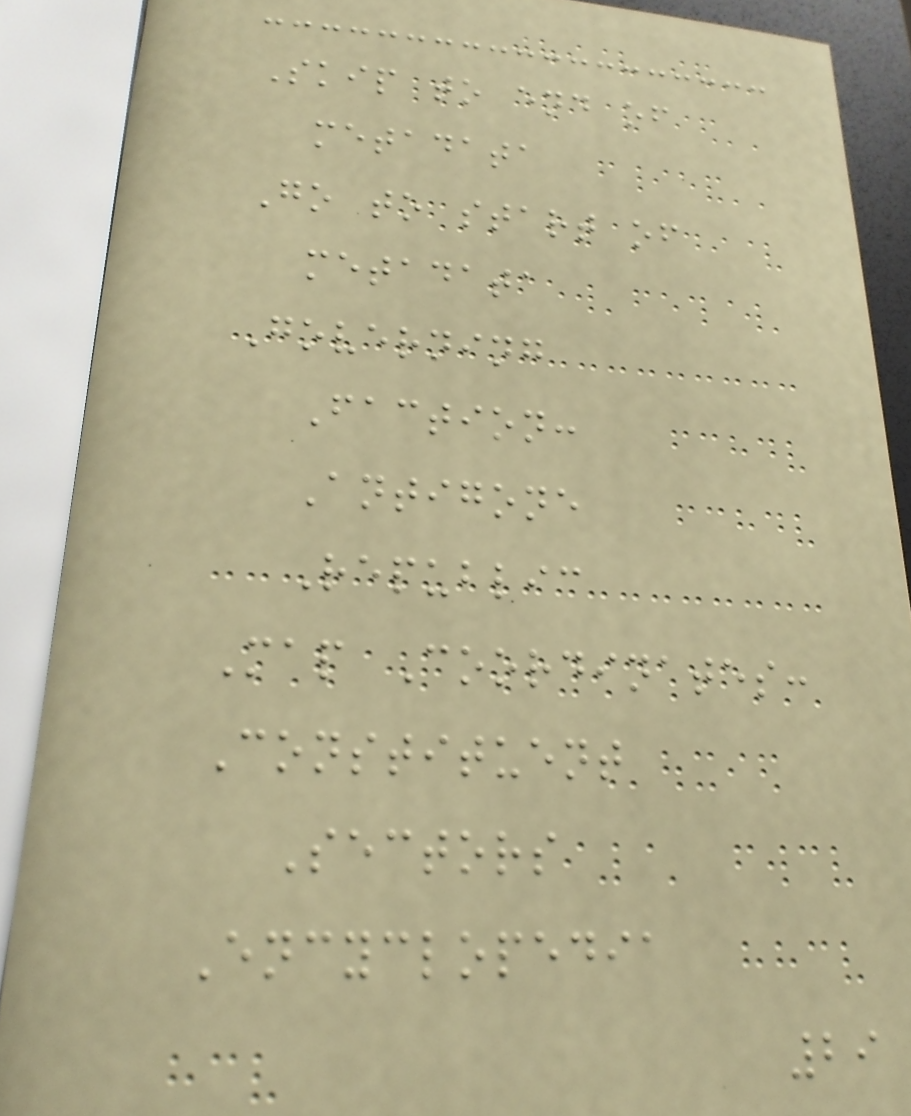Skip to end of
metadata
Go to start of
metadata
Governing
Faction:
Antigone
Republic
Map Coordinates:
Constituent
Sectors
Encyclopedia
29
